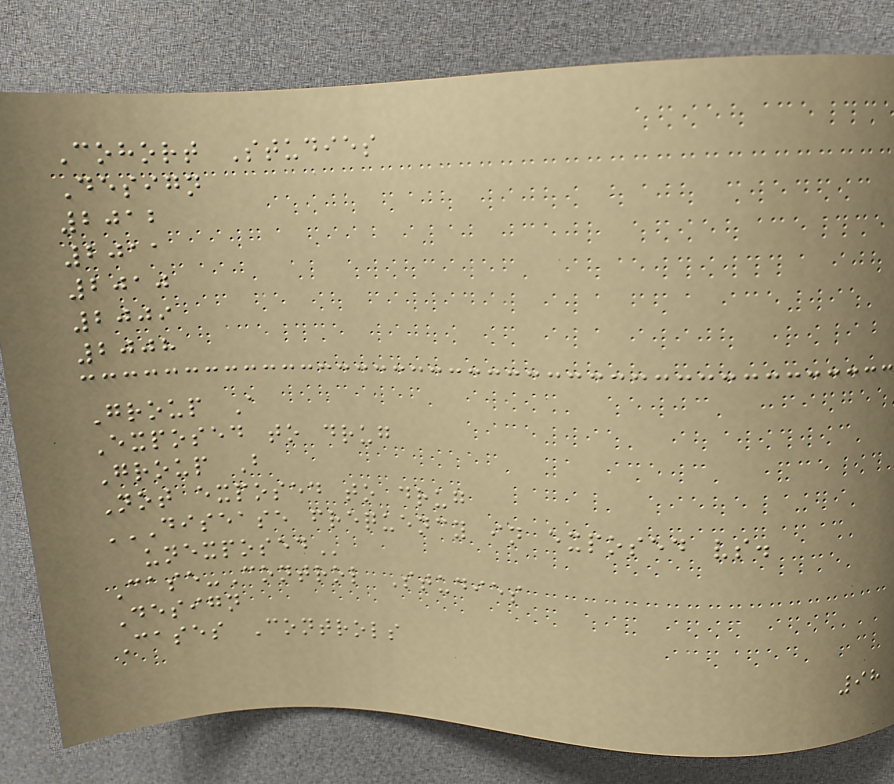Cohort Studies
Design
2012
2011
2010
2009
2008
Group A
Exposed to drug
Group B
Not exposed to drug
DISEASE FREQUENCY IN EXPOSED VS.
UNEXPOSED
Case-Control Studies
Design
Cases Controls
98
